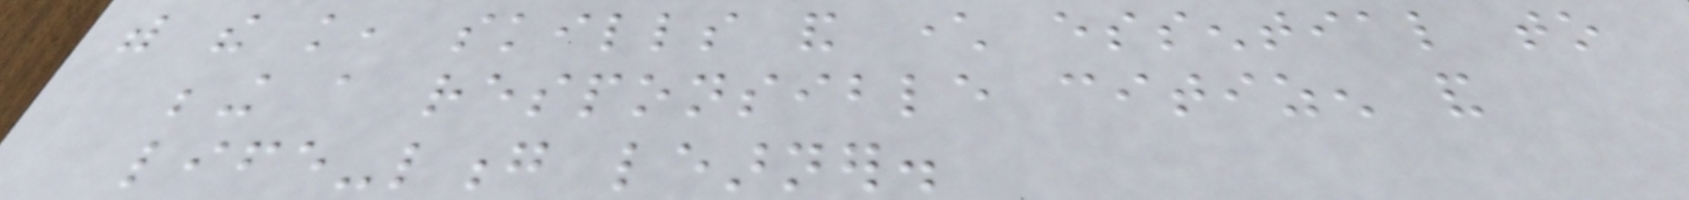with the knowledge, skills and character essential to
being a responsible citizen and
life-long learner.
